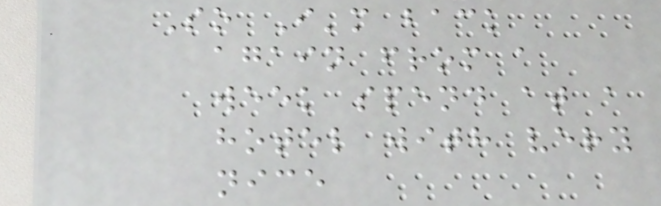So I'm back
again from a
week spend at a
hotel with very
nice
